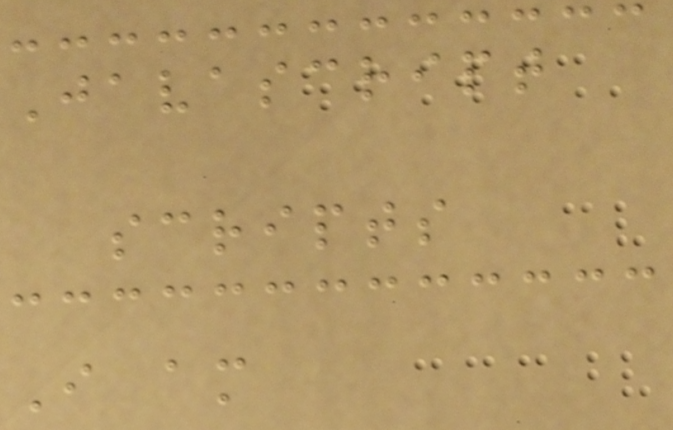Javascript
scripts
I am
